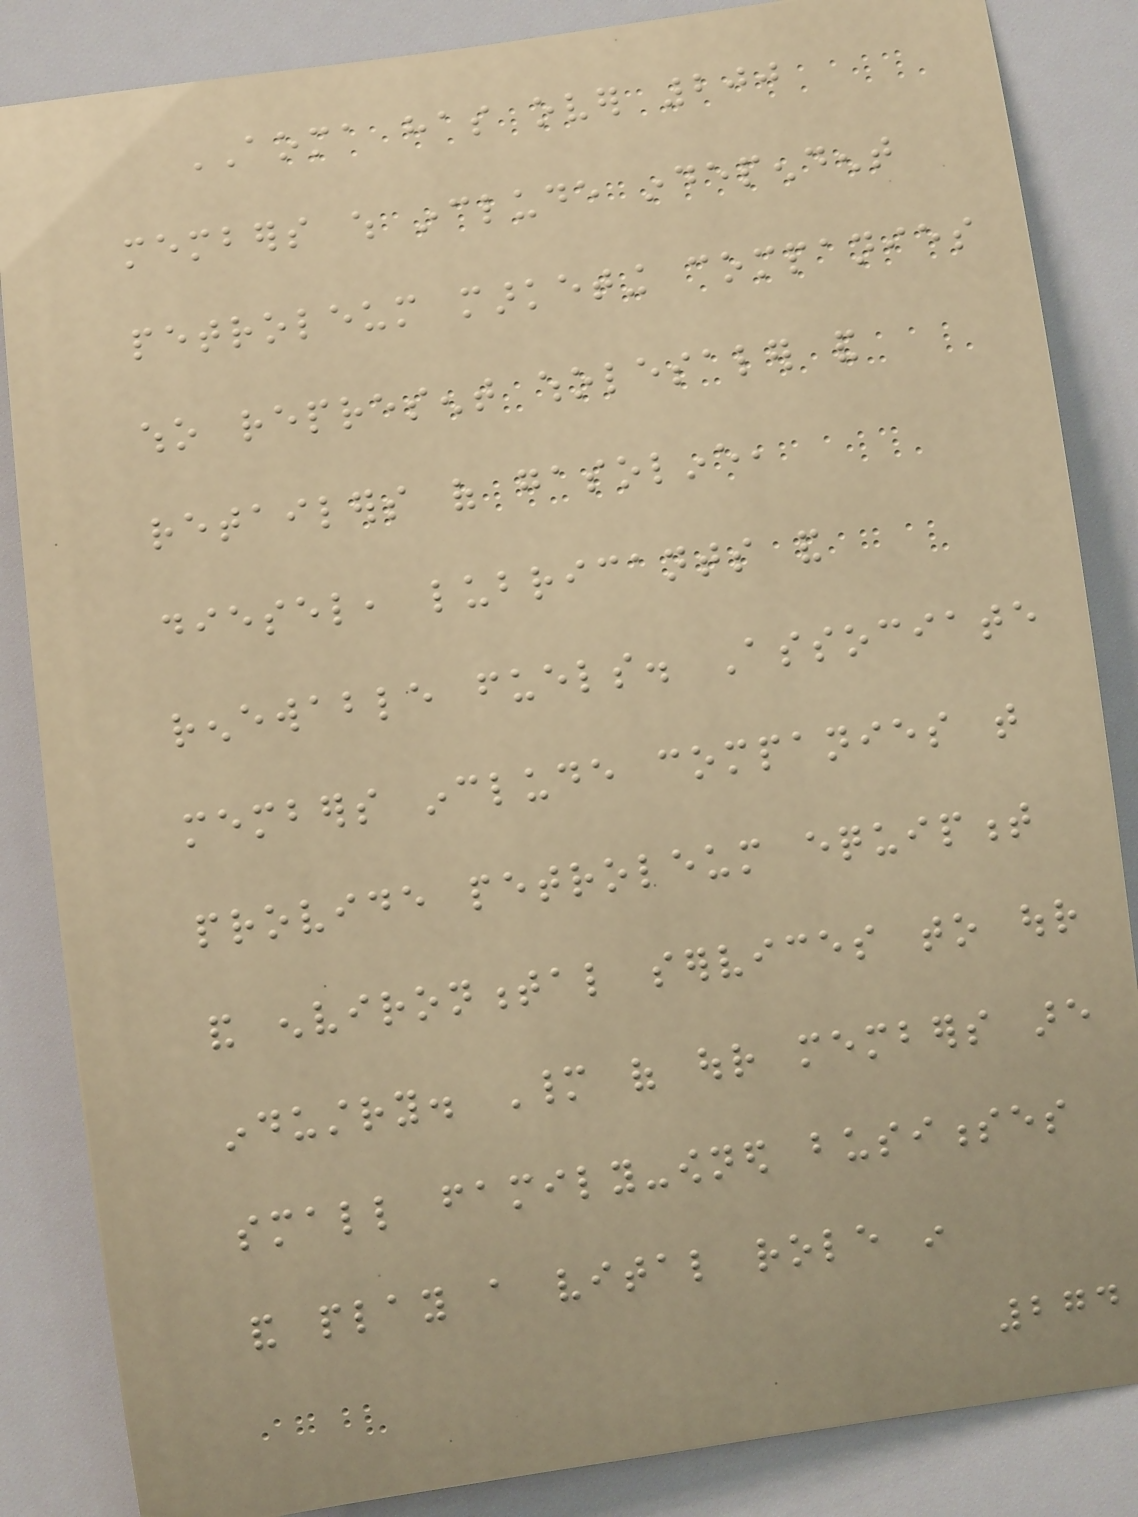AOMA has over 200
members which include independent
petroleum marketing companies
who represent wholesaler and
retailers of gasoline,
diesel, lubricants and
renewable fuels. Associate
members include companies that
provide petroleum equipment
and environmental services to our
industry. Many of our members are
small family-owned businesses
and play a vital role in
274
